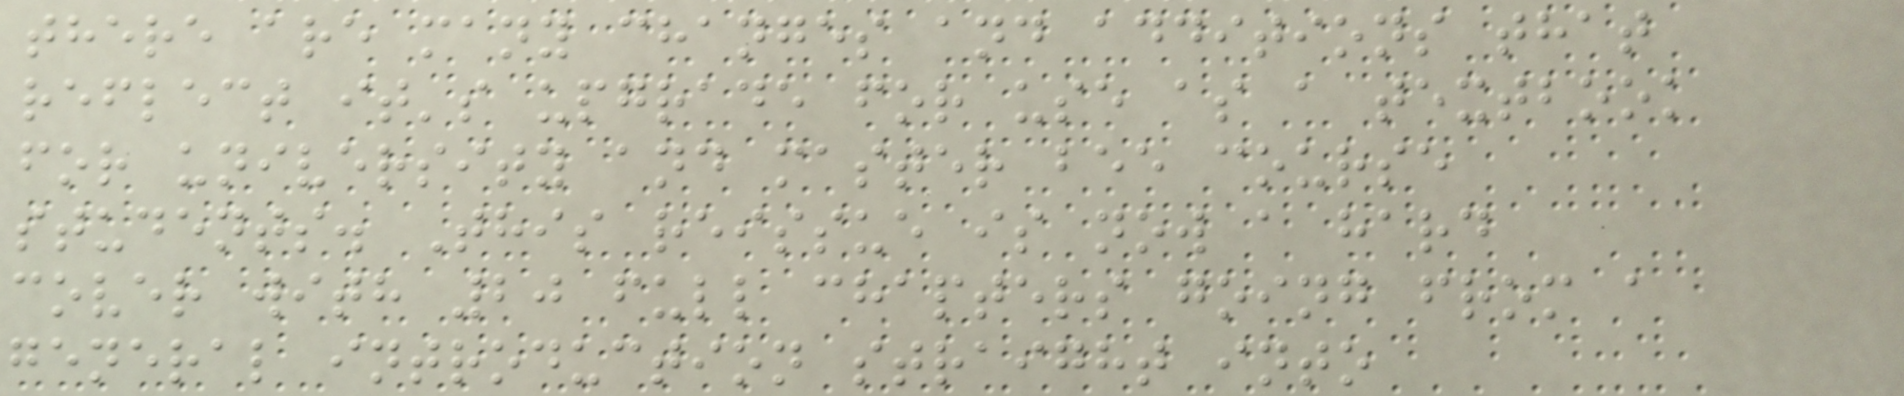there are many changes and additions that
reflect it's upgrade for use as a textbook
for university and master bee course
students. This reissue is now a hard
cover with 20 full chapters going from a
general introduction straight into
